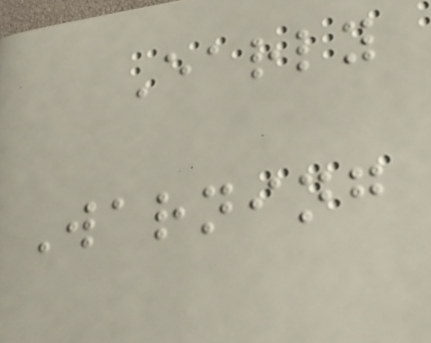Early
Warning
